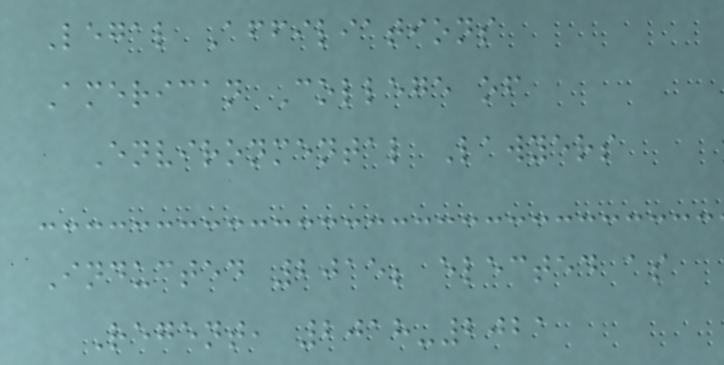Legal Affiliations
American College of
Environmental Lawyers
Inducted 2015; elected as
Regent, 2018-2021
